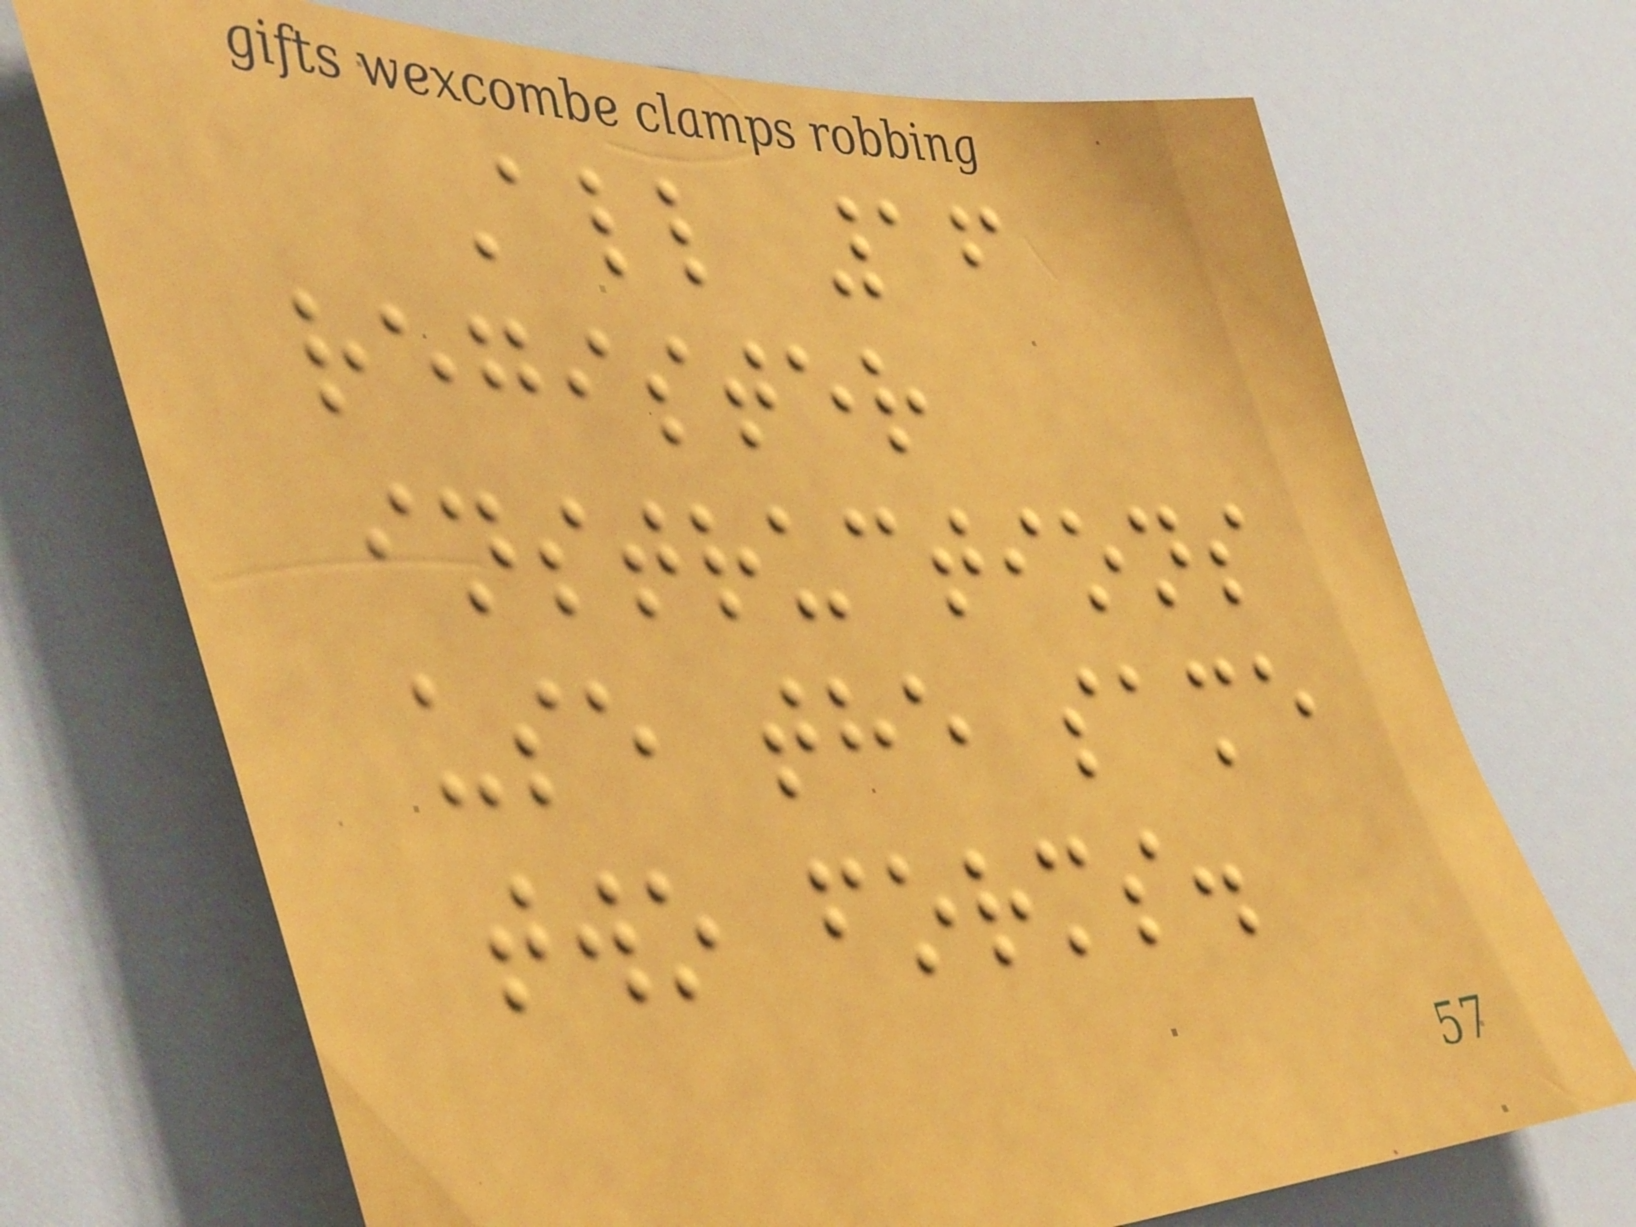All 16
register
instructions
use the same
two forms.
